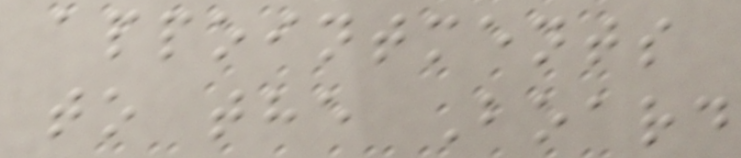appointments
to the Board
